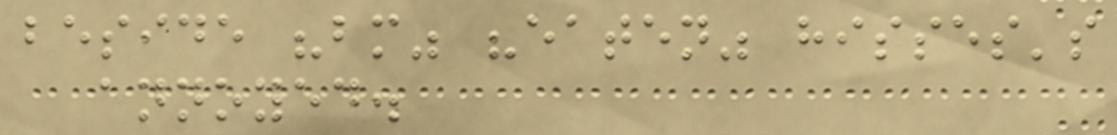beside "bm" "eaten" hisses's
annoyed.
